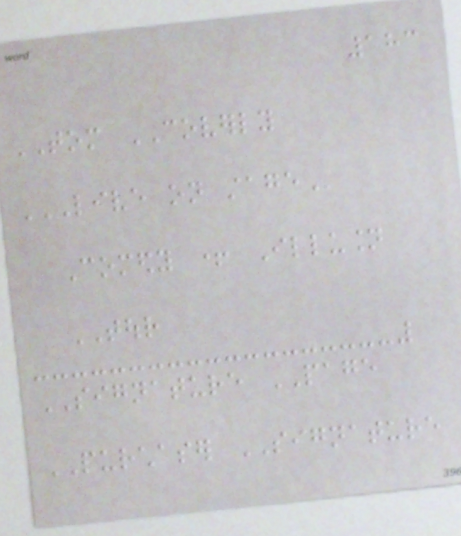183
TOM COVERLY
LIVE ON STAGE
Comedy + Illusion
TOUR
SIGNATURE PAGE
PURCHASER SIGNATURE
